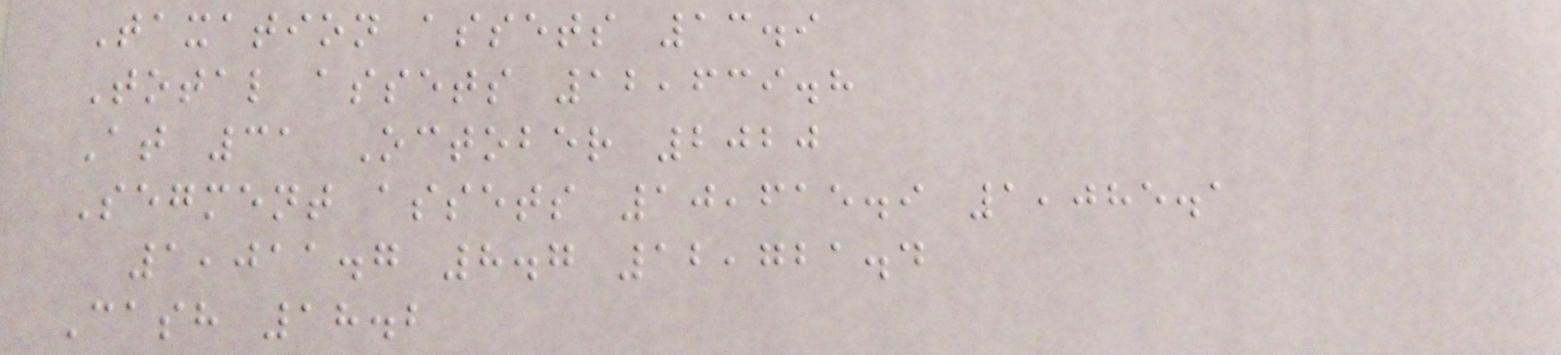Taxation assets 13.9
Total assets 12,639.8
At 31 October 2020
Segment assets 10,615.9 1,085.1
1,011.7 8.7 12,721.4
Cash 18.2
